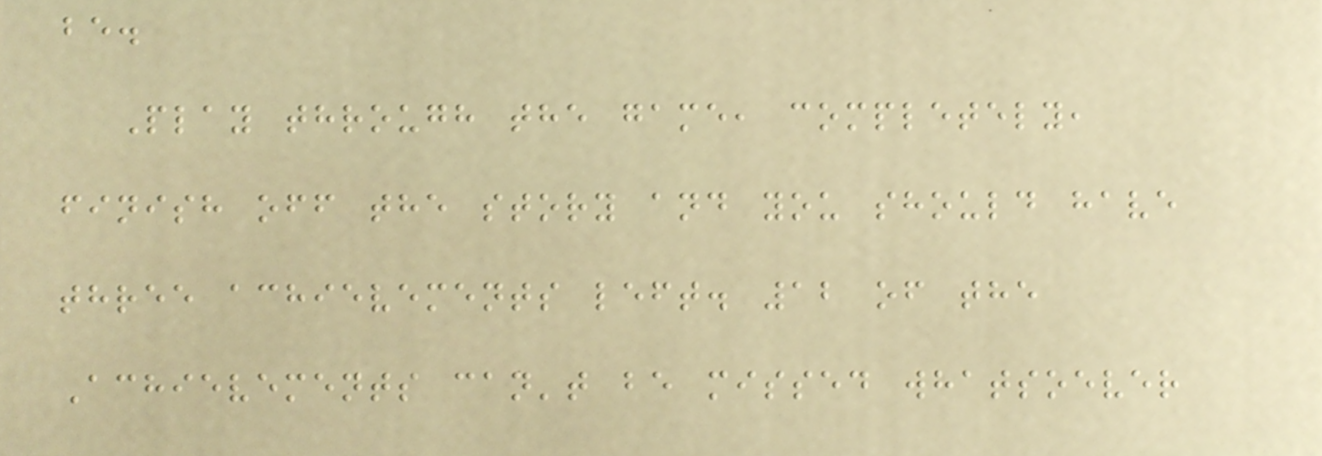be.
Play through the game, completely,
finish off the story and you should have
three achievements left. 12 of the
Achievements can't be missed whatsoever
